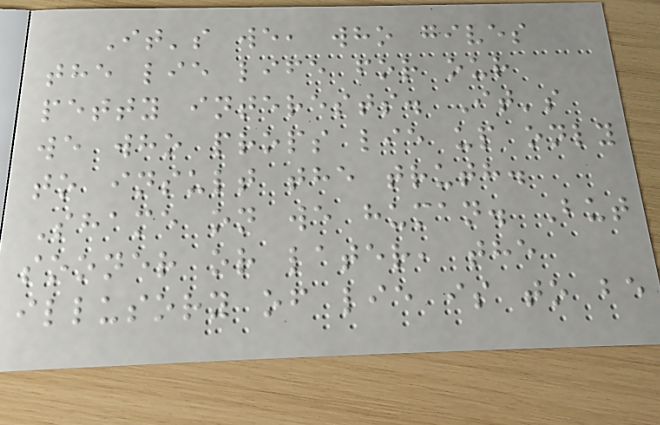It's we, who gives
the lie life for our
petty interests. It's
we who props lie up only
to insult the truth.
Shame on we human. But
sooner or later, the
illusory of lie is to be
